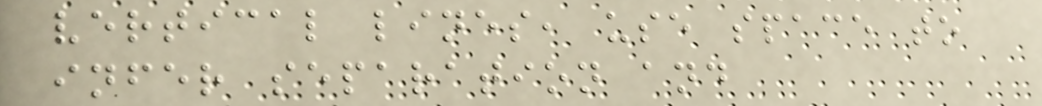vertical lines, use space to
infer separation and
